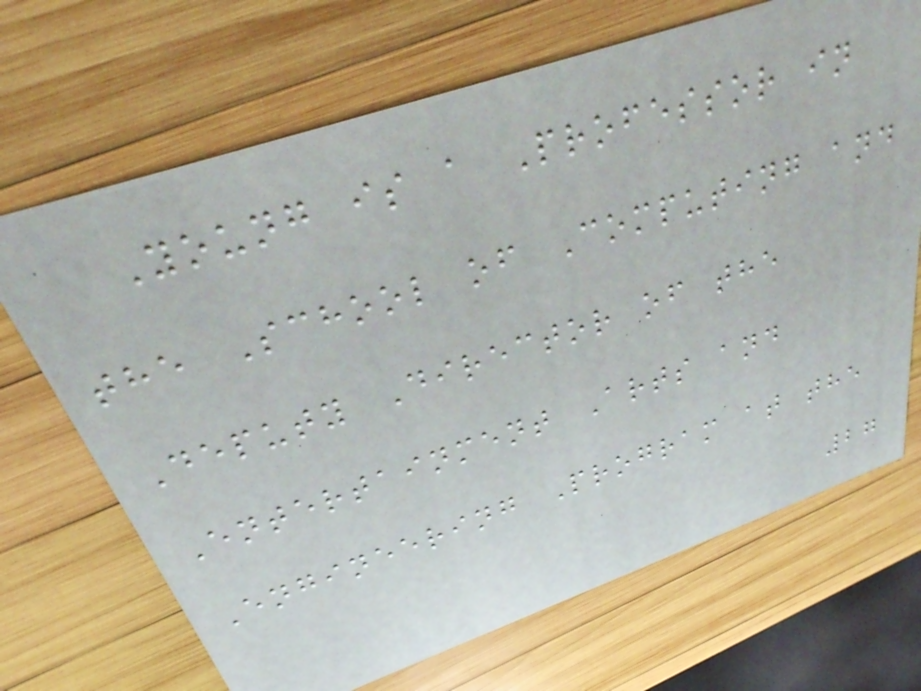Young is a Professor in
the School of Computing and
Deputy Director of the
Entertainment Arts and
Engineering Program at the
27
